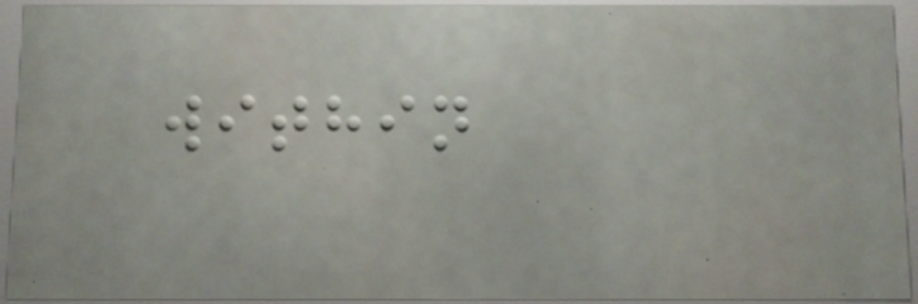within
